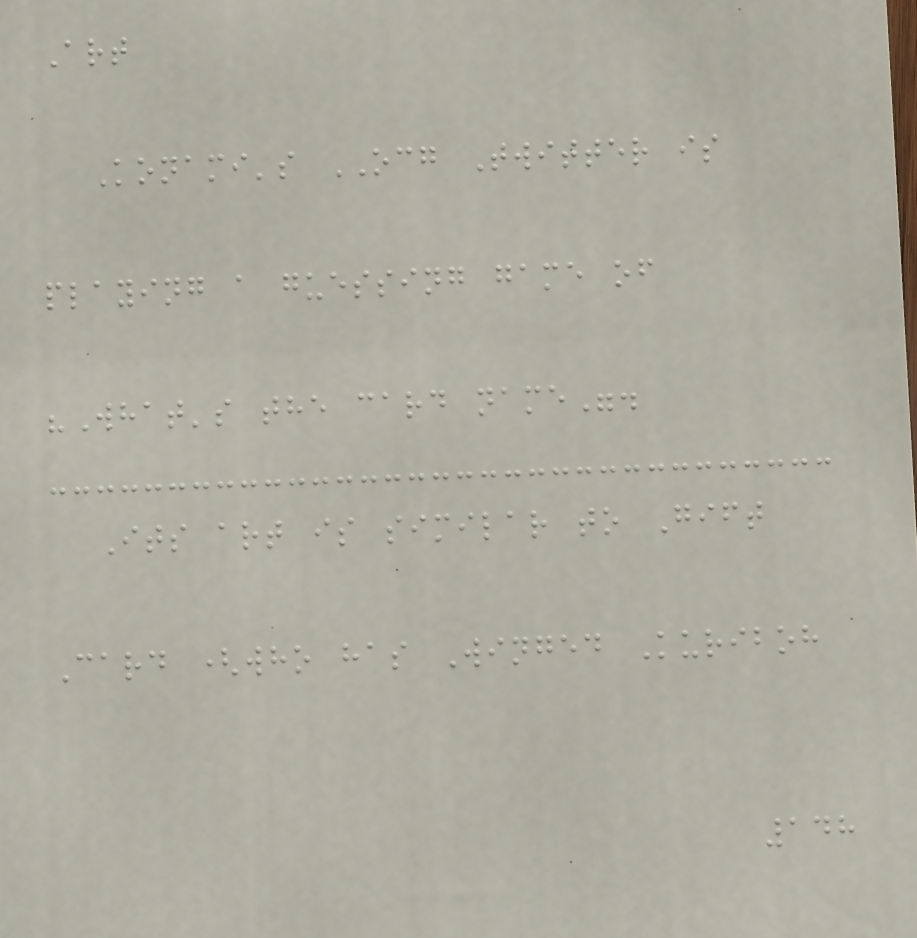Art
Konami's OCG Twitter is
playing a guessing game of
"What's the card name".
Its art is similar to Gift
Card (who has Winged Kuriboh
148
